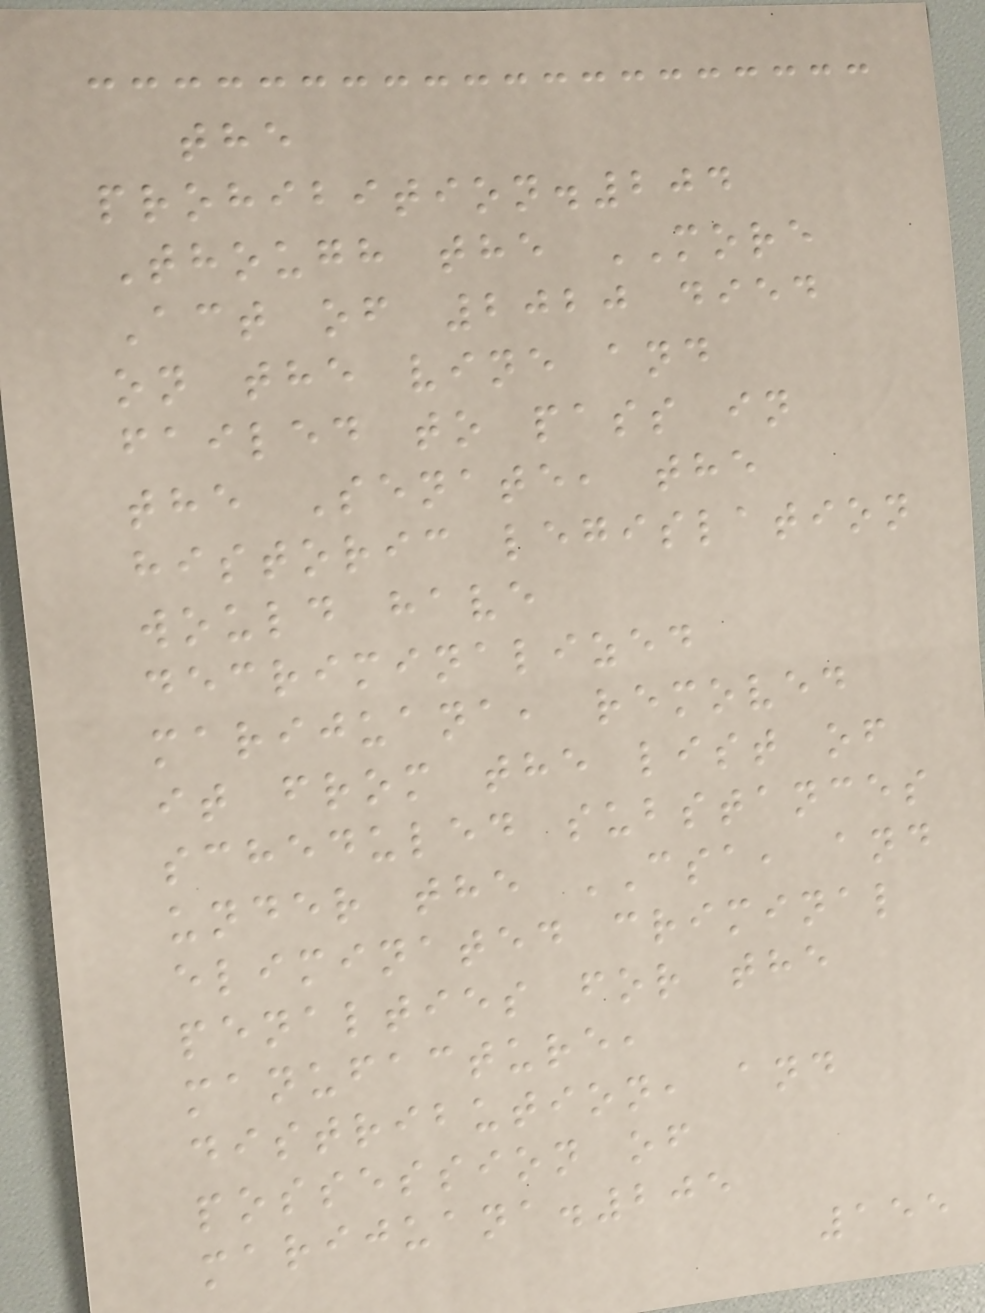the
prohibition.204
Though the MORE
Act of 2020 died
on the vine and
failed to pass in
the Senate, the
historic legislation
would have
decriminalized
marijuana, removed
it from the list of
scheduled substances
under the CSA, and
eliminated criminal
penalties for the
manufacture,
distribution, and
possession of
marijuana.205
155
